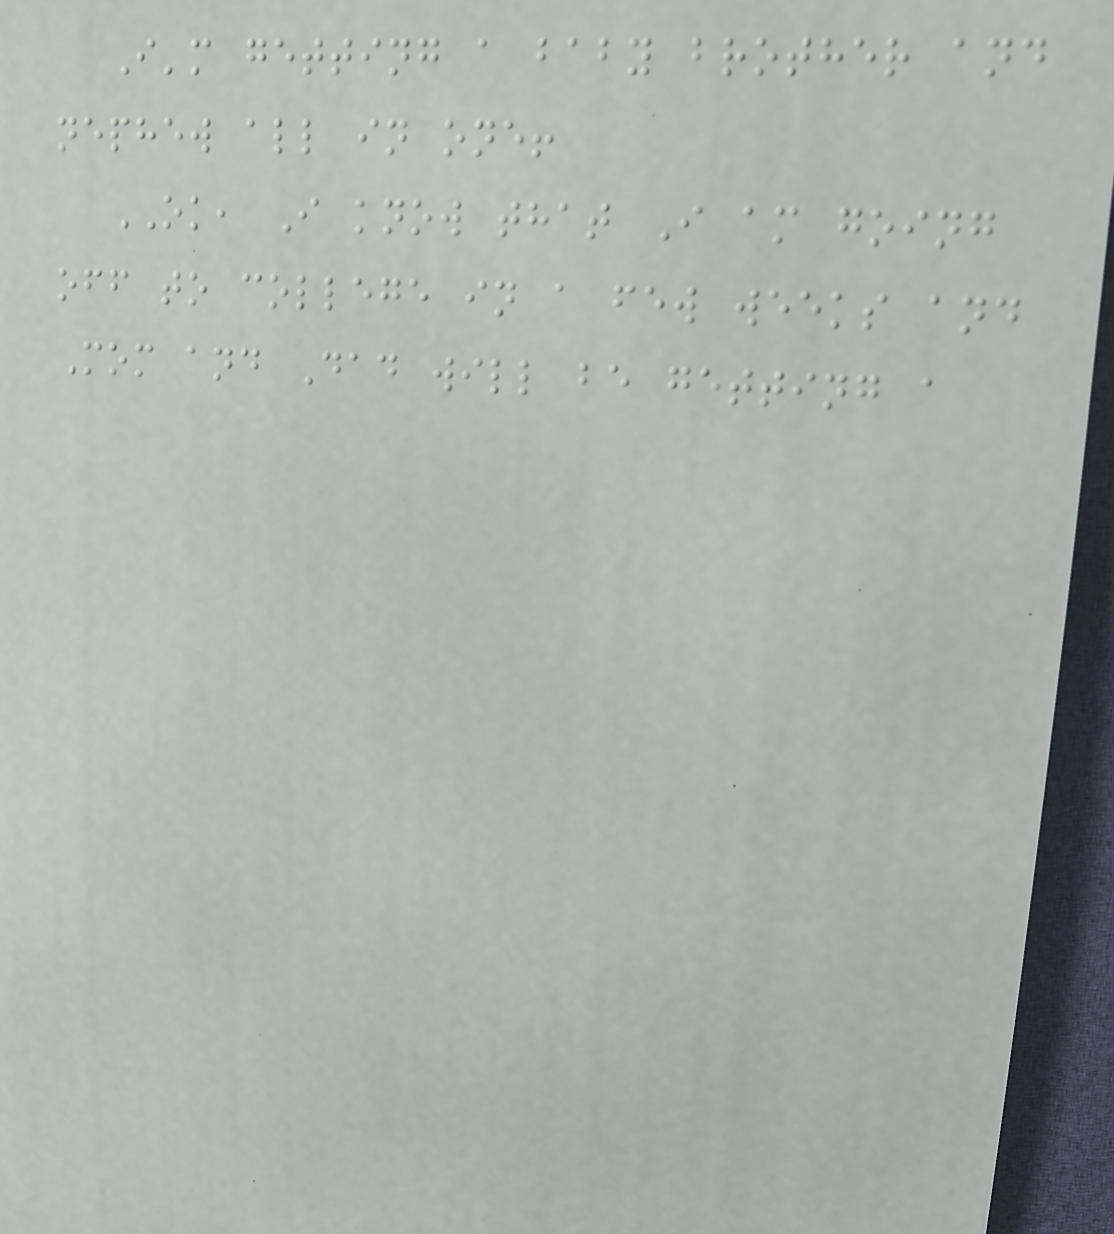I'm getting a baby brother and
nephew all in one!
OK, I know that I am going
off to college in a few weeks and
Mom and Dad will be getting a
